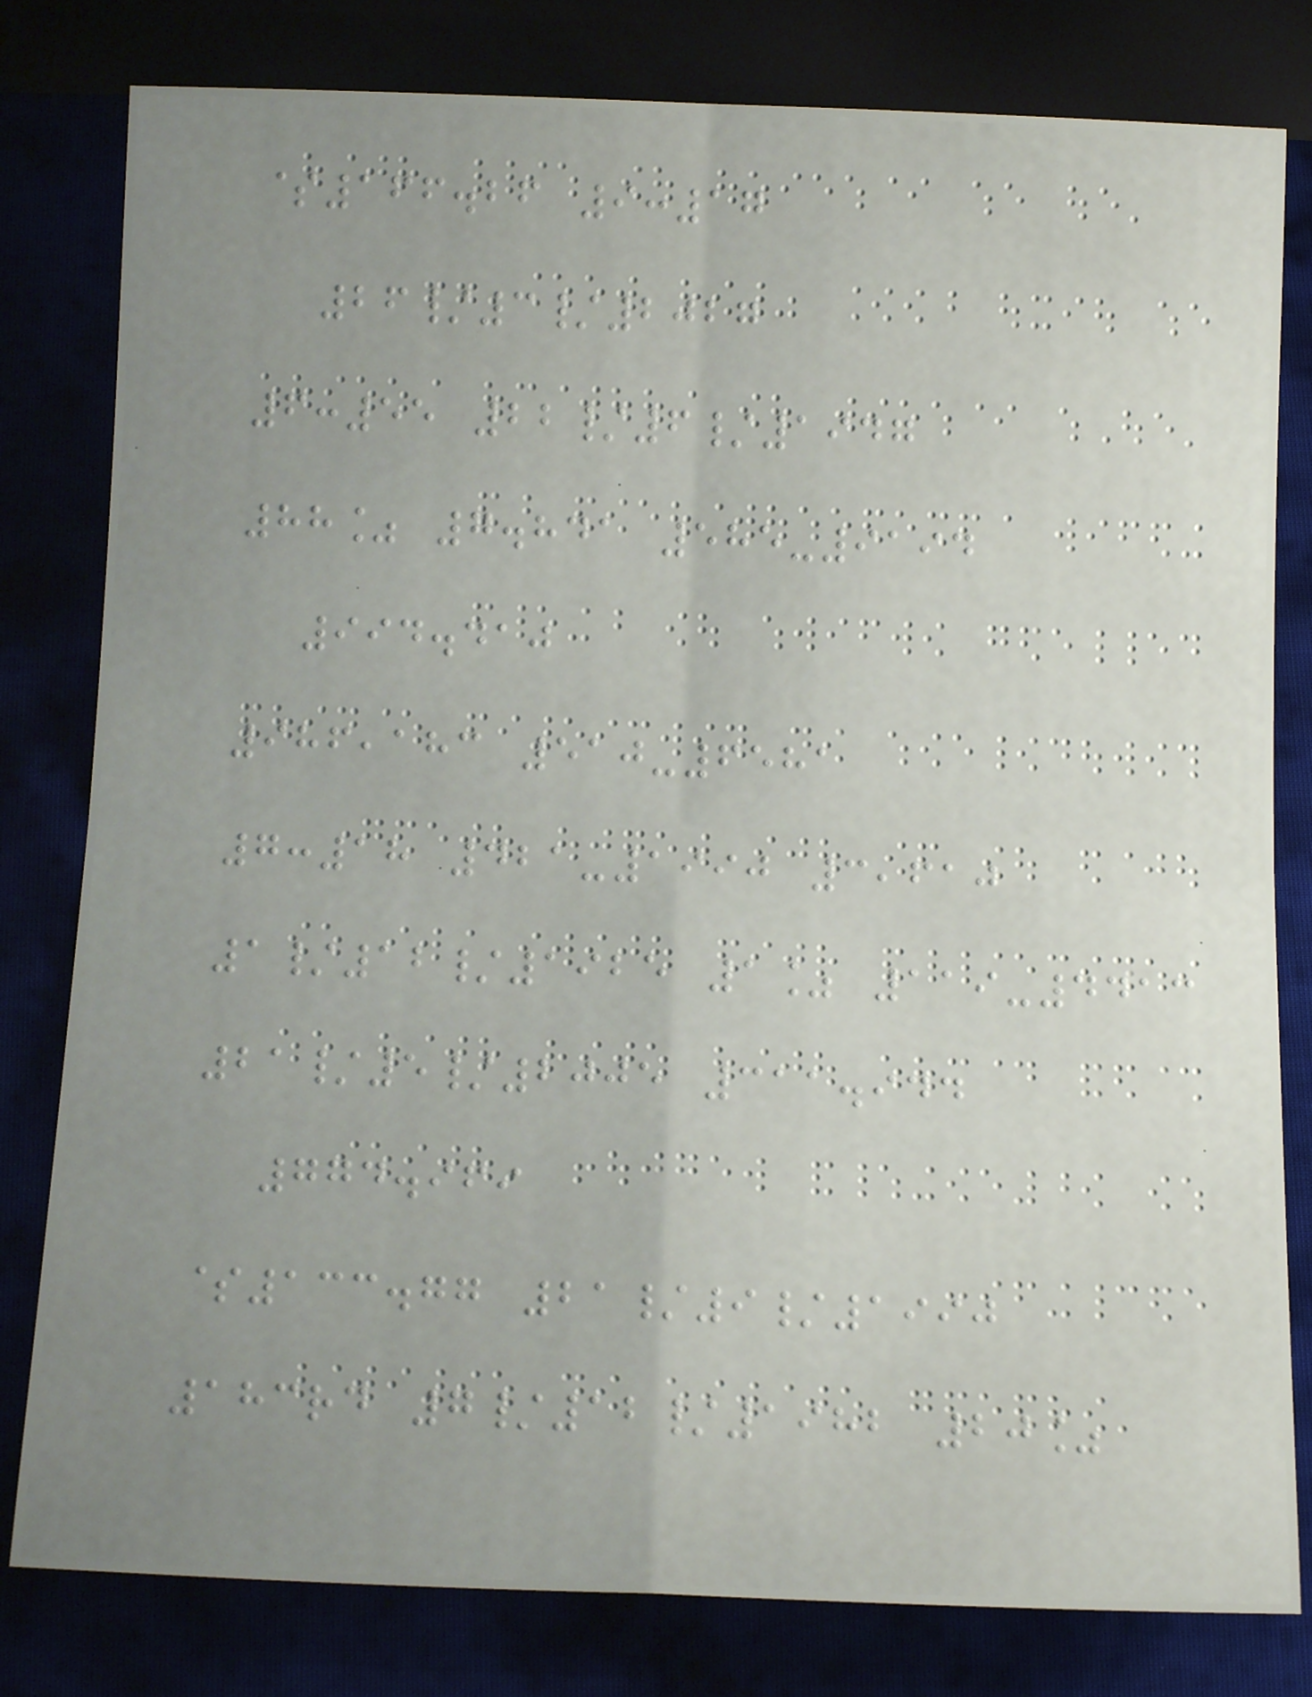$166.26 9:17
26/3/2027
6:55 22/6/1947
88% 7.841 585-9194
994.410
986,183 510-6581
7:18 421-1990 3,610
1/12/1925 1% 119-4413
21/5/2005 311.944
774.969
$133.77 21/9/1990
183rd 7/12/1982 20%
